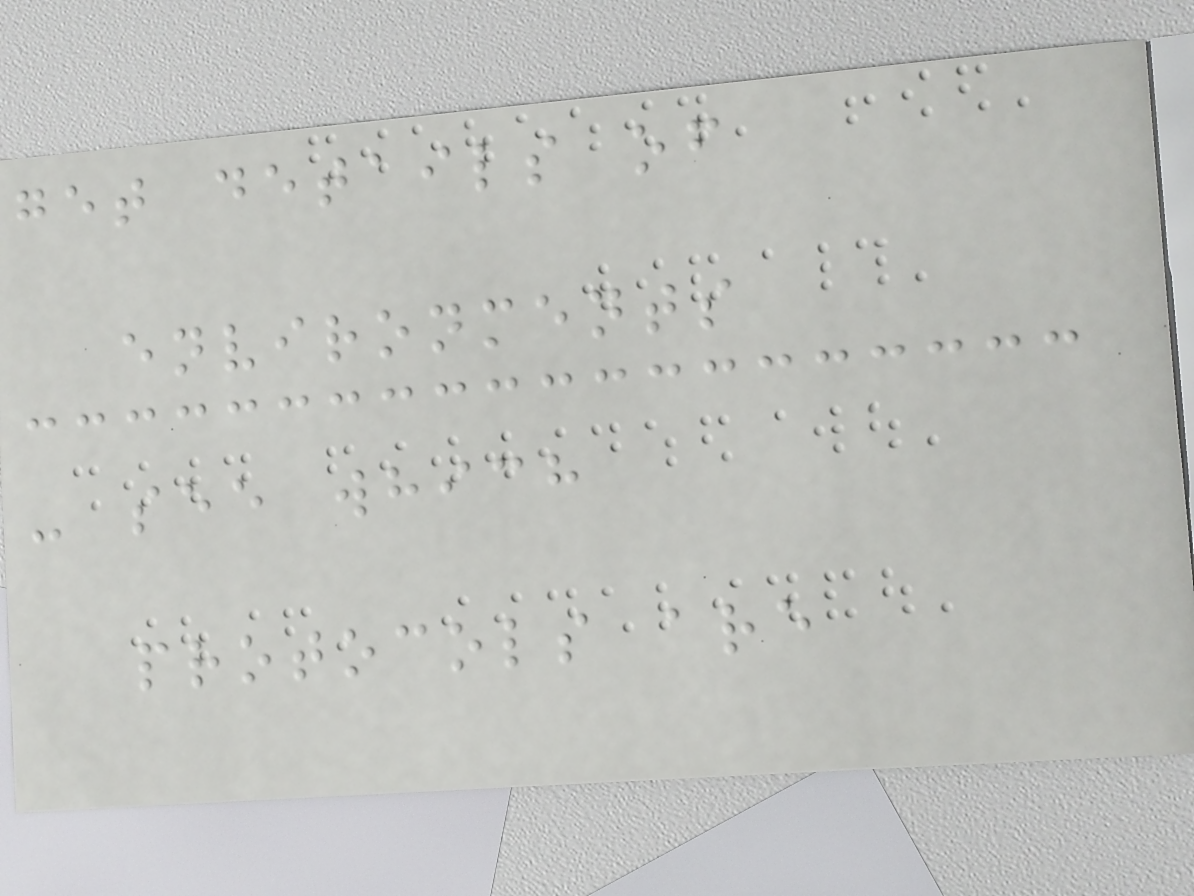get details of
environments
- see which
protocols are
